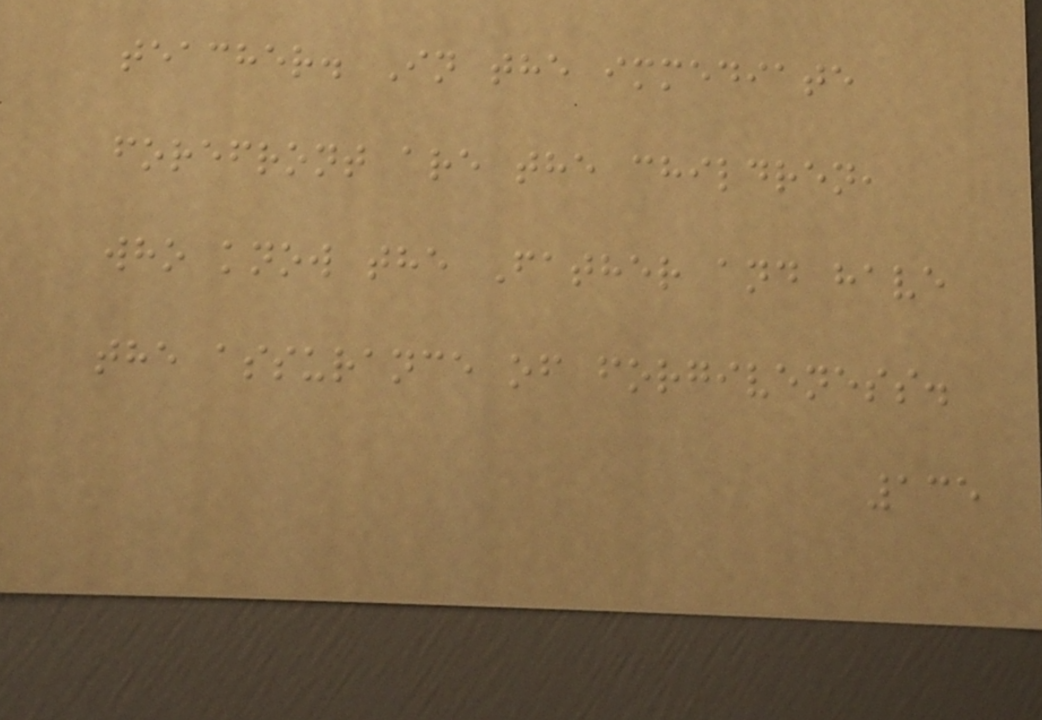teacher. In the immediate
forefront are the children,
who know the Father and have
the assurance of forgiveness.
135
